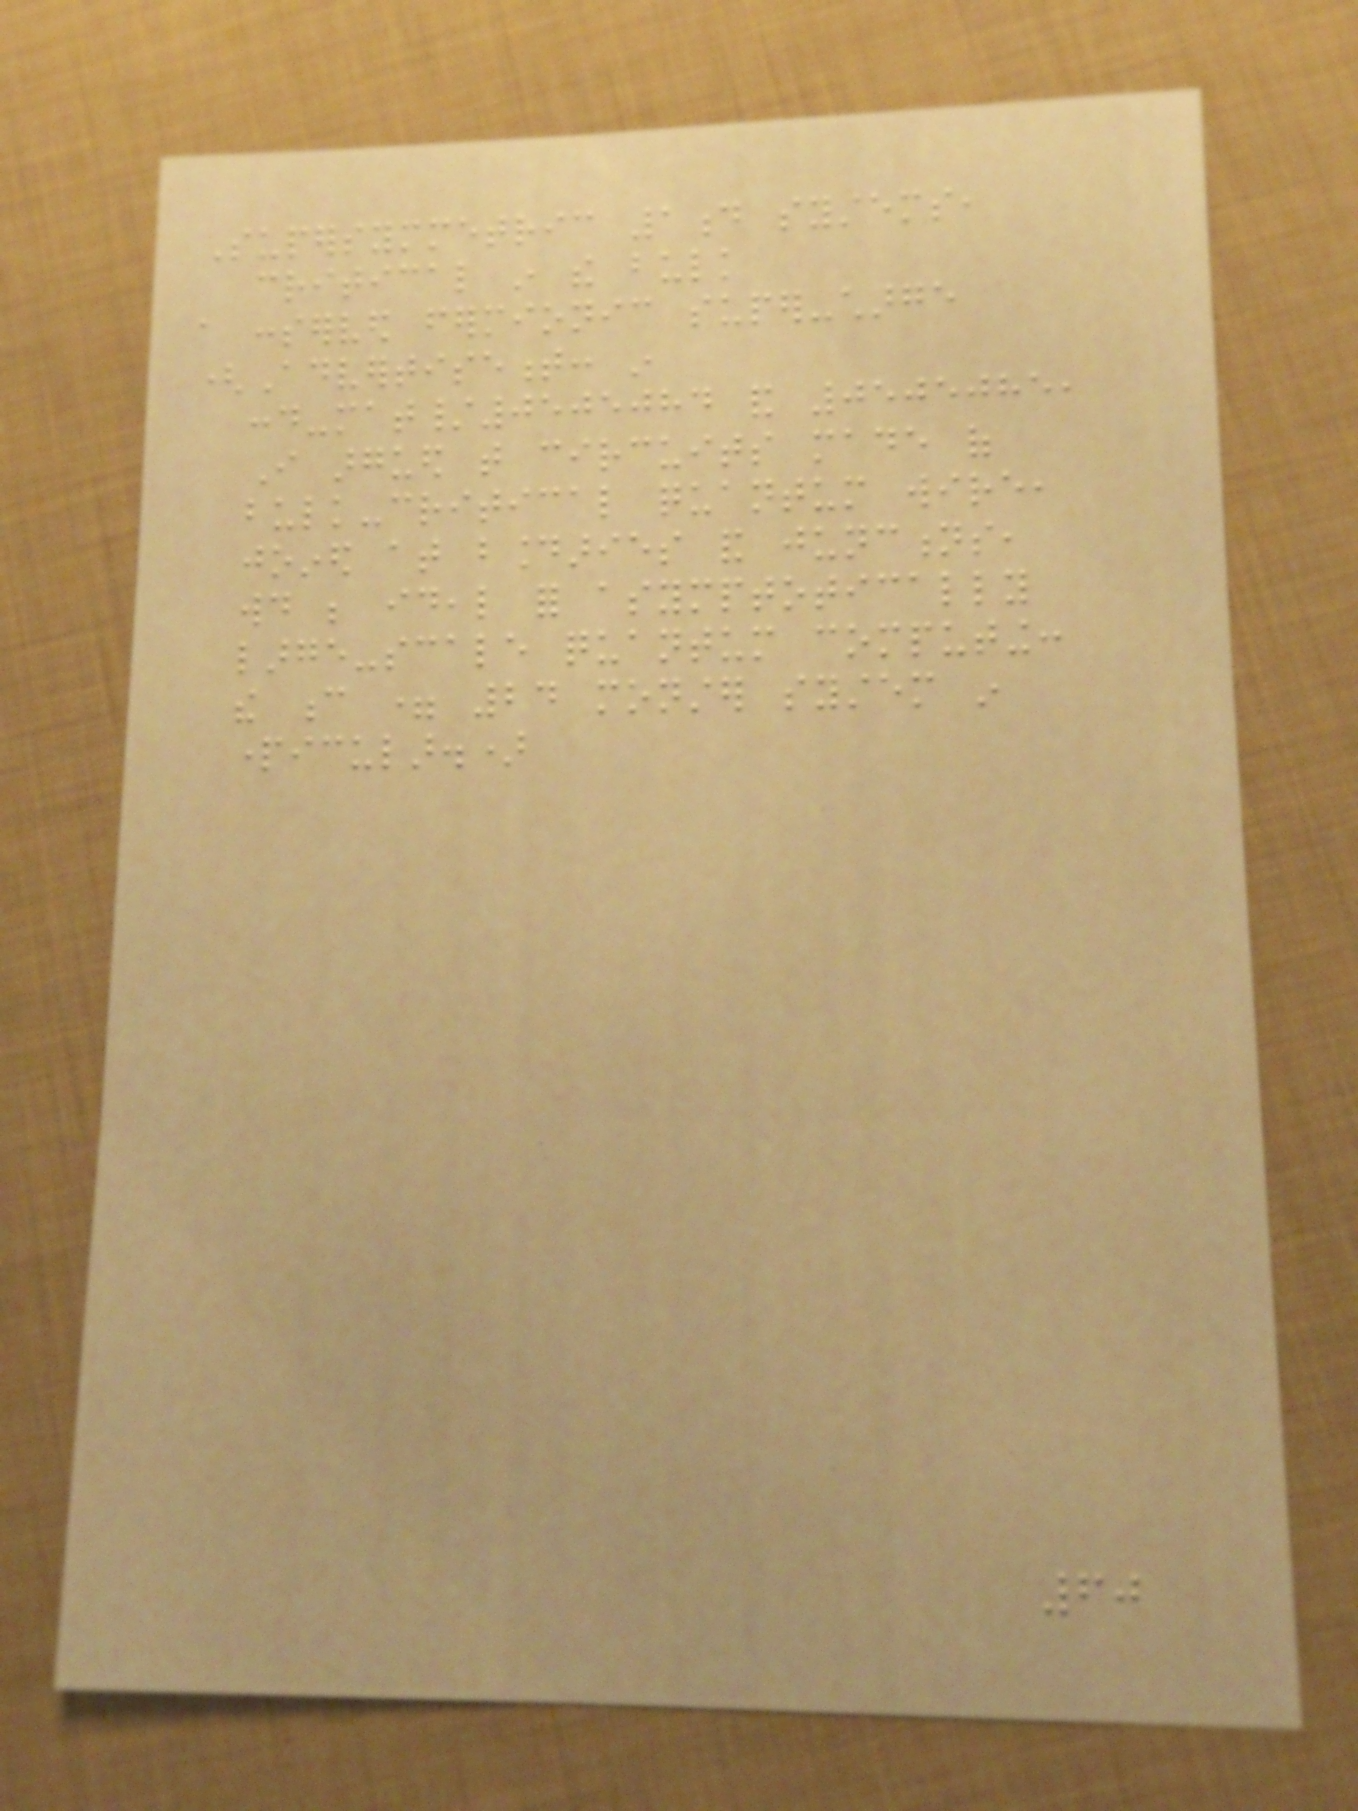Supersymmetric 1d systems,
critical in the bulk
a conserved fermionic super-charge
(Advertisement: in
cond-mat/0505084 and 0505085,
I argued that circuits made of
bulk-critical quantum wire,
joined at boundaries and junctions,
would be ideal for asymptotically
large-scale quantum computing:
the c = 24 monster system in
particular.)
60
